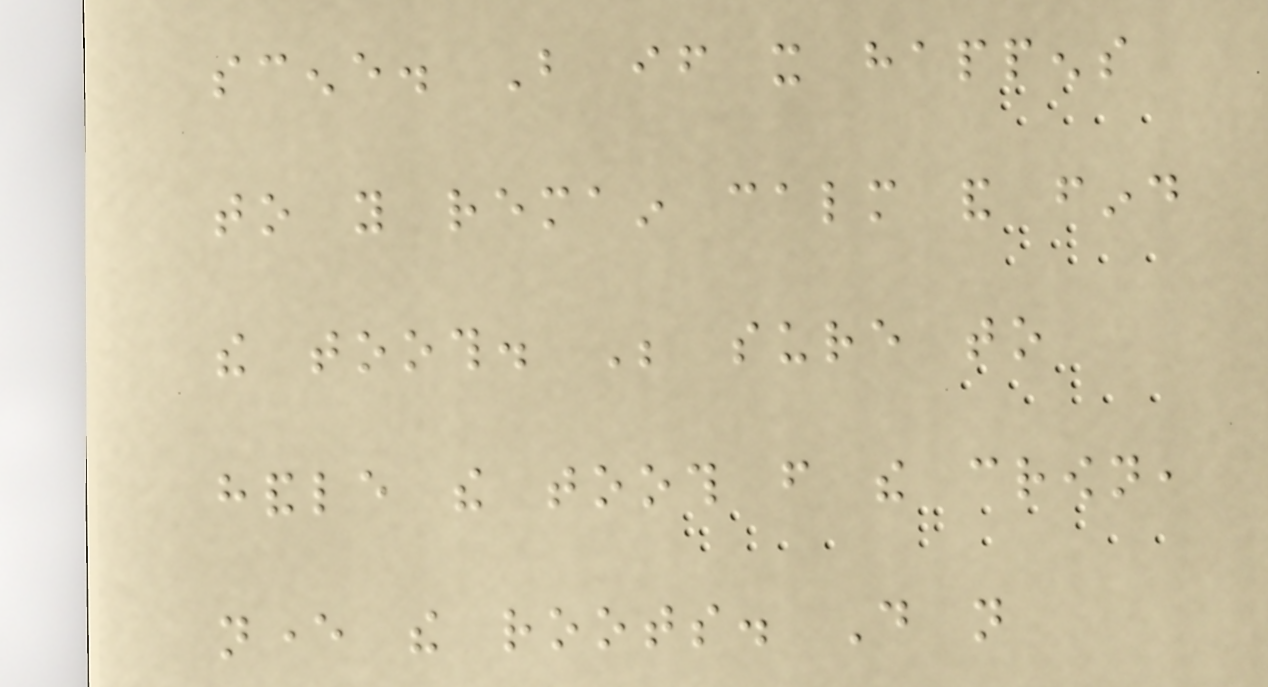scene. But if it happens
to you remain calm and find
the tooth. Be sure to
handle the tooth from the crown,
never the roots. Do not
